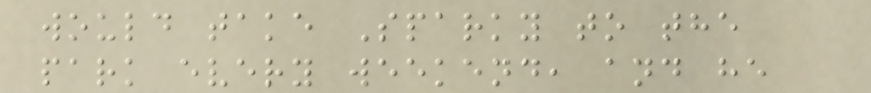would take Sparky to the
park every weekend, and he
